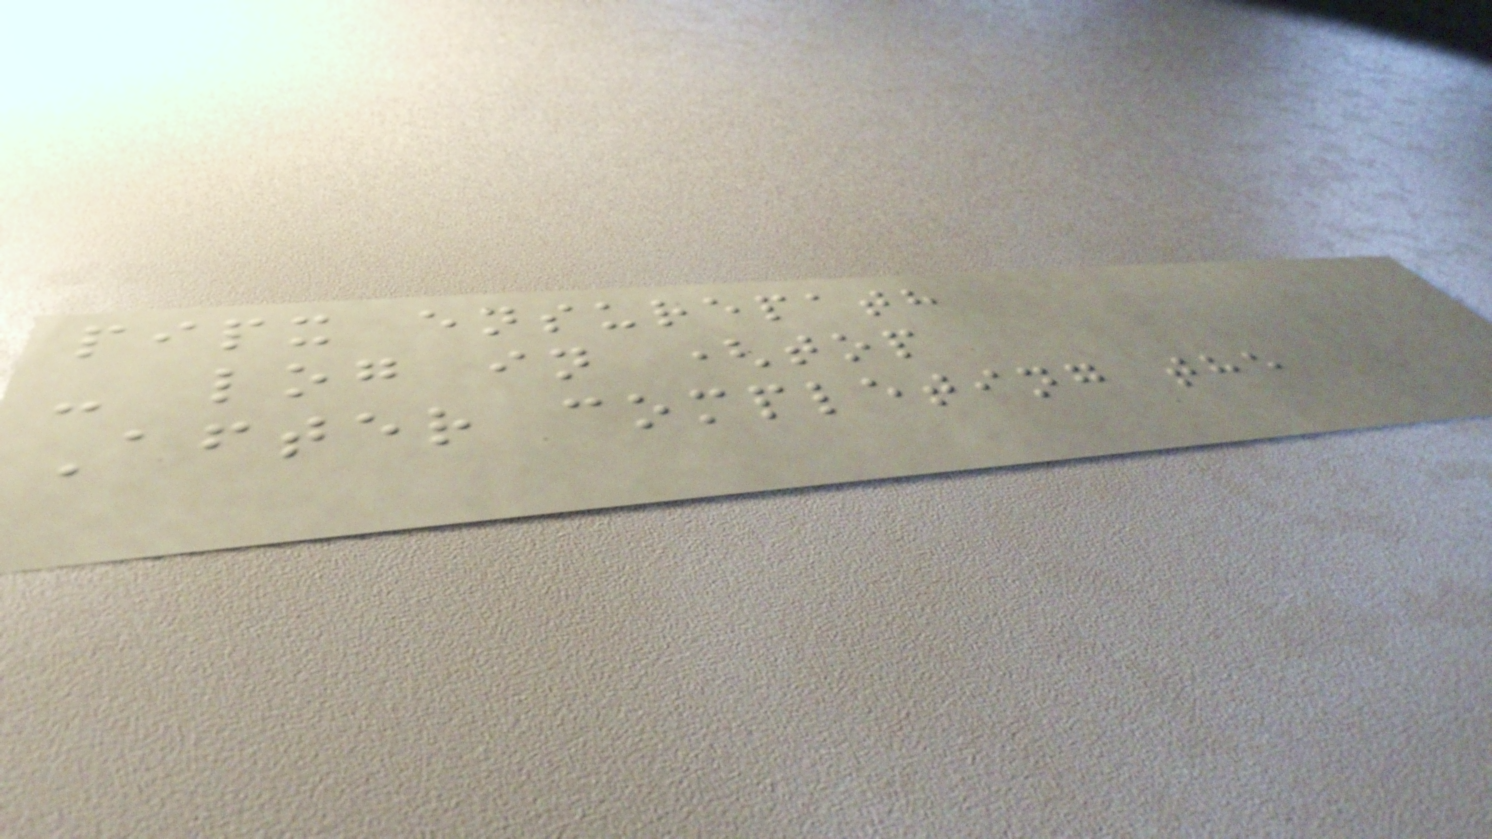pipx ensurepath
- log in (top
After completing the
